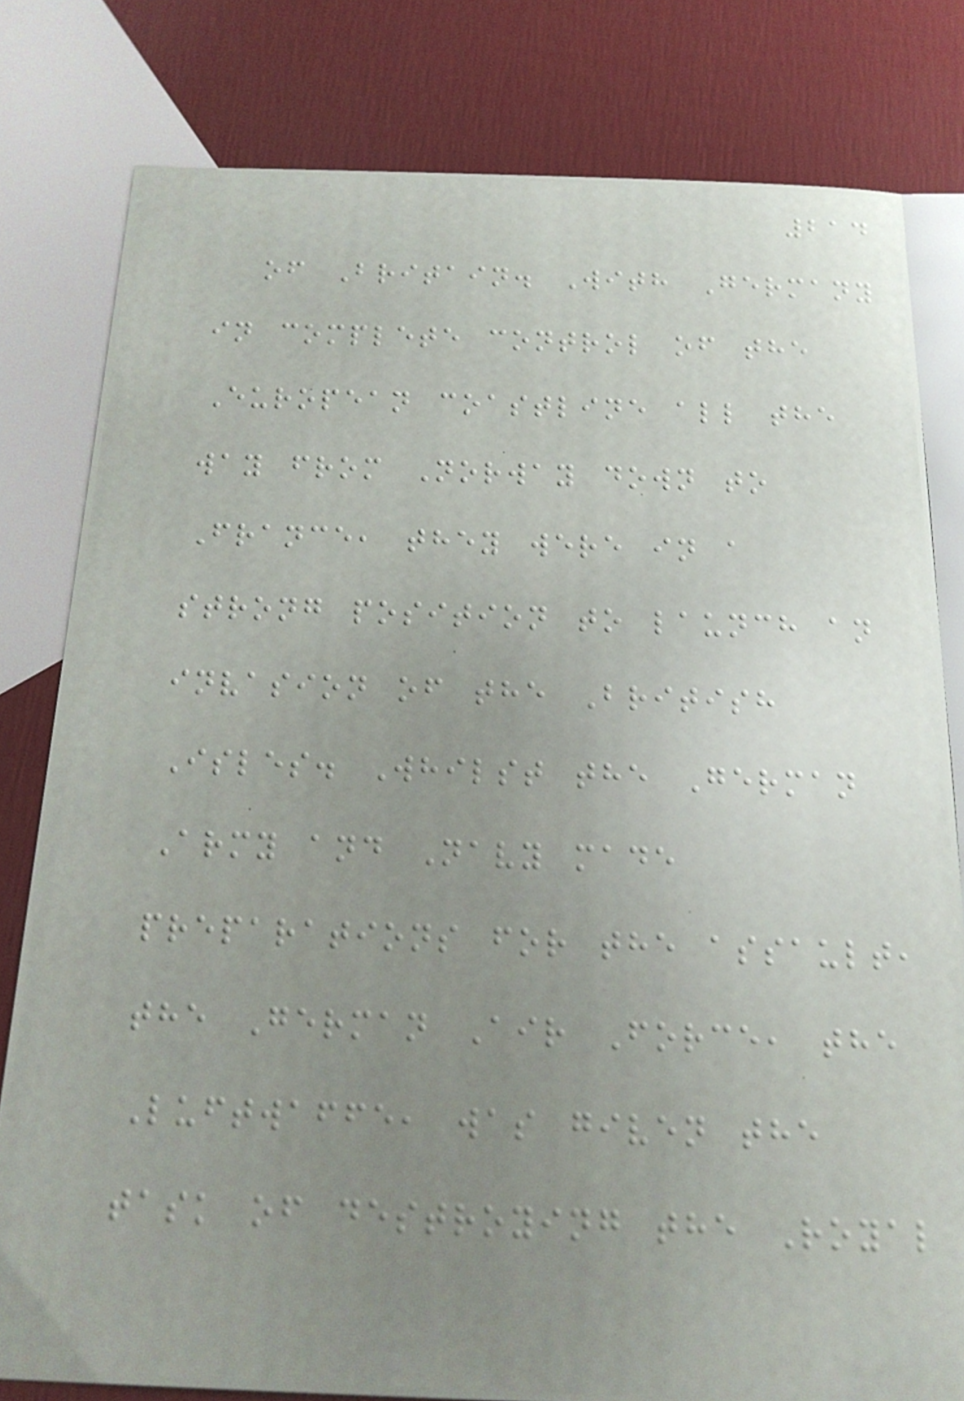214
of Britain. With Germany
in complete control of the
European coastline all the
way from Norway down to
France, they were in a
strong position to launch an
invasion of the British
Isles. Whilst the German
Army and Navy made
preparations for the assault,
the German Air Force, the
Luftwaffe, was given the
task of destroying the Royal
